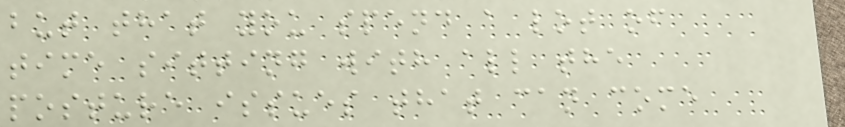but that you spend a lot of
time sitting with all the
posture issues that can come
